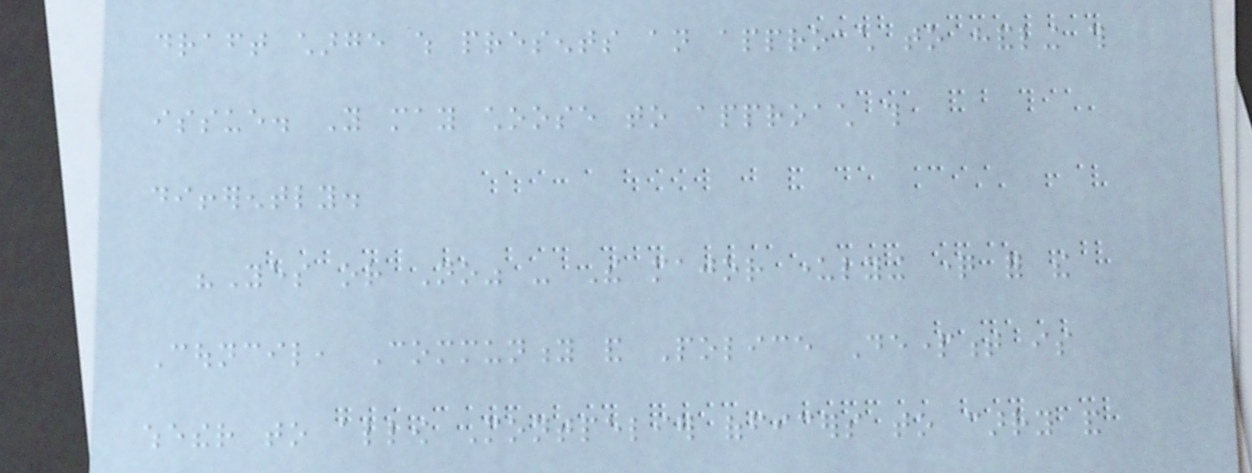draft charge which presents an approach to handling this
issue. You may choose to approach this
differently.
"Yes or No" - The major underlying question for the
Council, Community and Police Department is
whether to allow Montpelier officers to carry and
